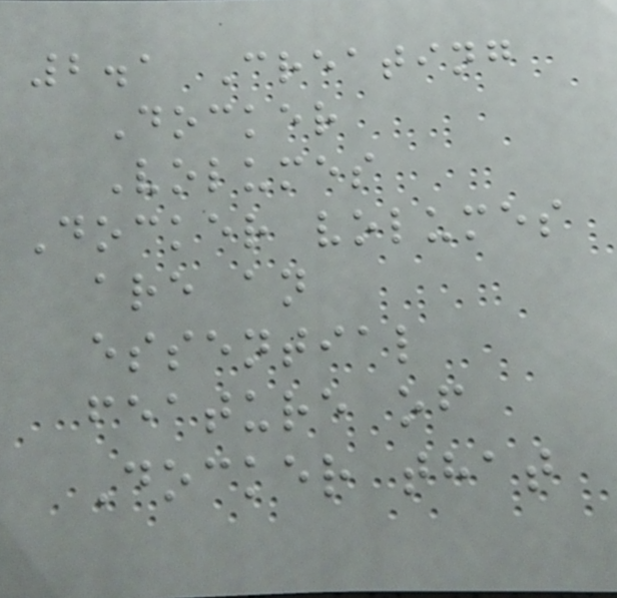2.1 Creating
Docker
Volumes
Docker volumes
are an
essential
feature of
Docker that
